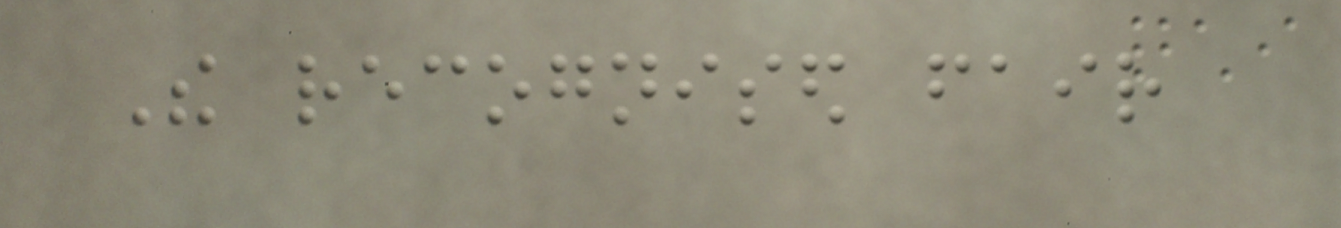The recognised fair
